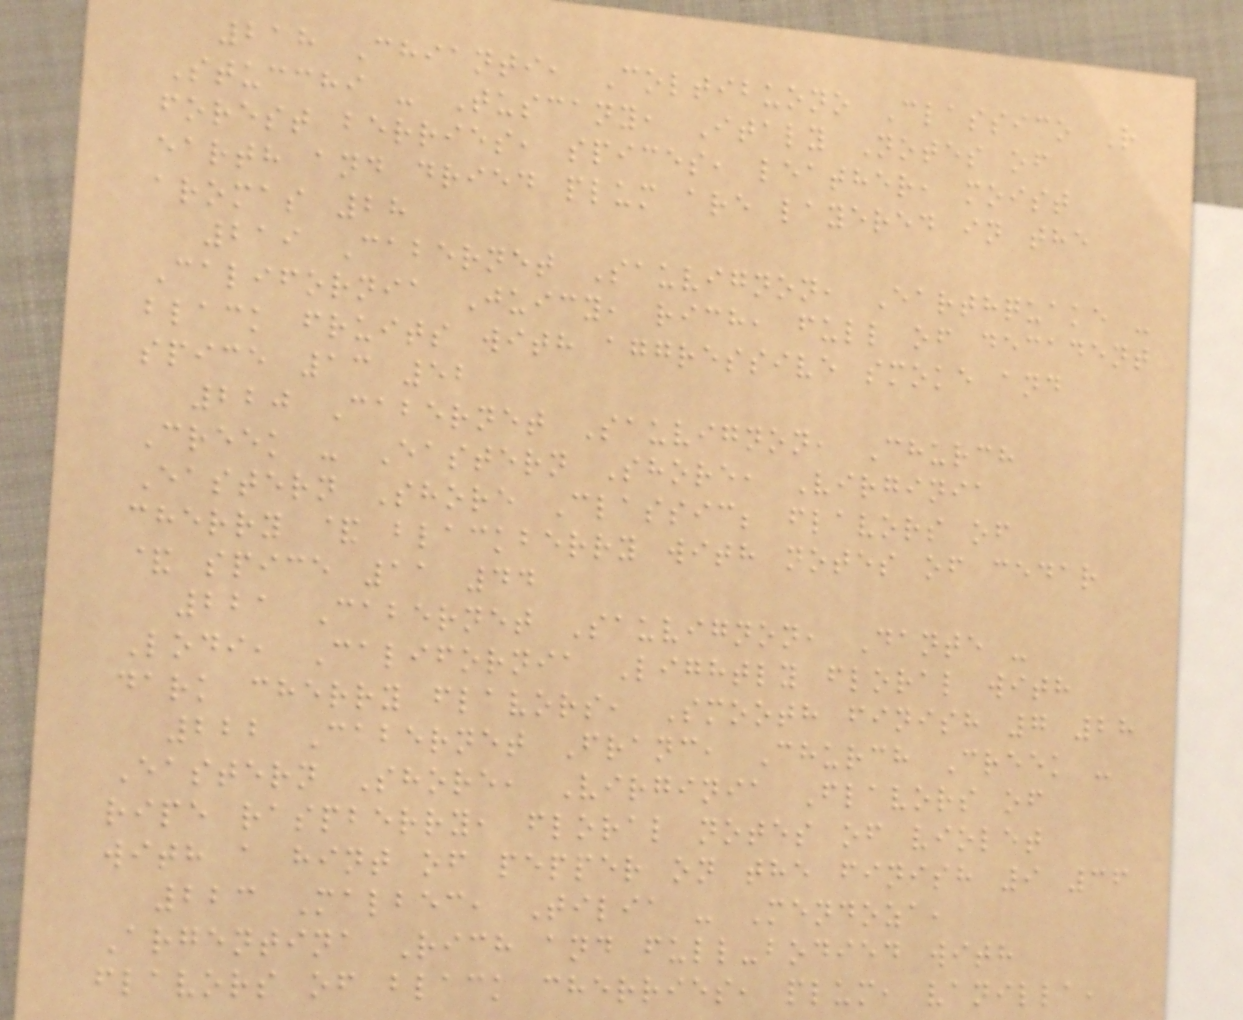218 Chianti, Coltibuono Classico R
Stucchi - Tuscany, Italy Notes of
forest berries, spices, leather, moist
earth and dried plum are layered in the
aromas 28
219 Cabernet Sauvignon, Earthquake -
California Juicy, rich, full of decadent
black fruits with aggressive smoke and
spice 13 52
220 Cabernet Sauvignon, Church
Creek - Eastern Shore, Virginia
Eastern Shore Classic; flavors of
cherry & blackberry with notes of cedar
& spice 11 44
221 Cabernet Sauvignon, Dante -
Lodi, California Lightly floral with
dark cherry flavors, Smooth finish 7 28
222 Cabernet Franc, Church Creek -
Eastern Shore, Virginia Flavors of
ripe raspberry, floral notes of violet
with a hint of pepper on the finish 9 36
223 Malbec, Tilia - Mendoza,
Argentina Rich and full-bodied with
flavors of black cherries, plum, vanilla,
